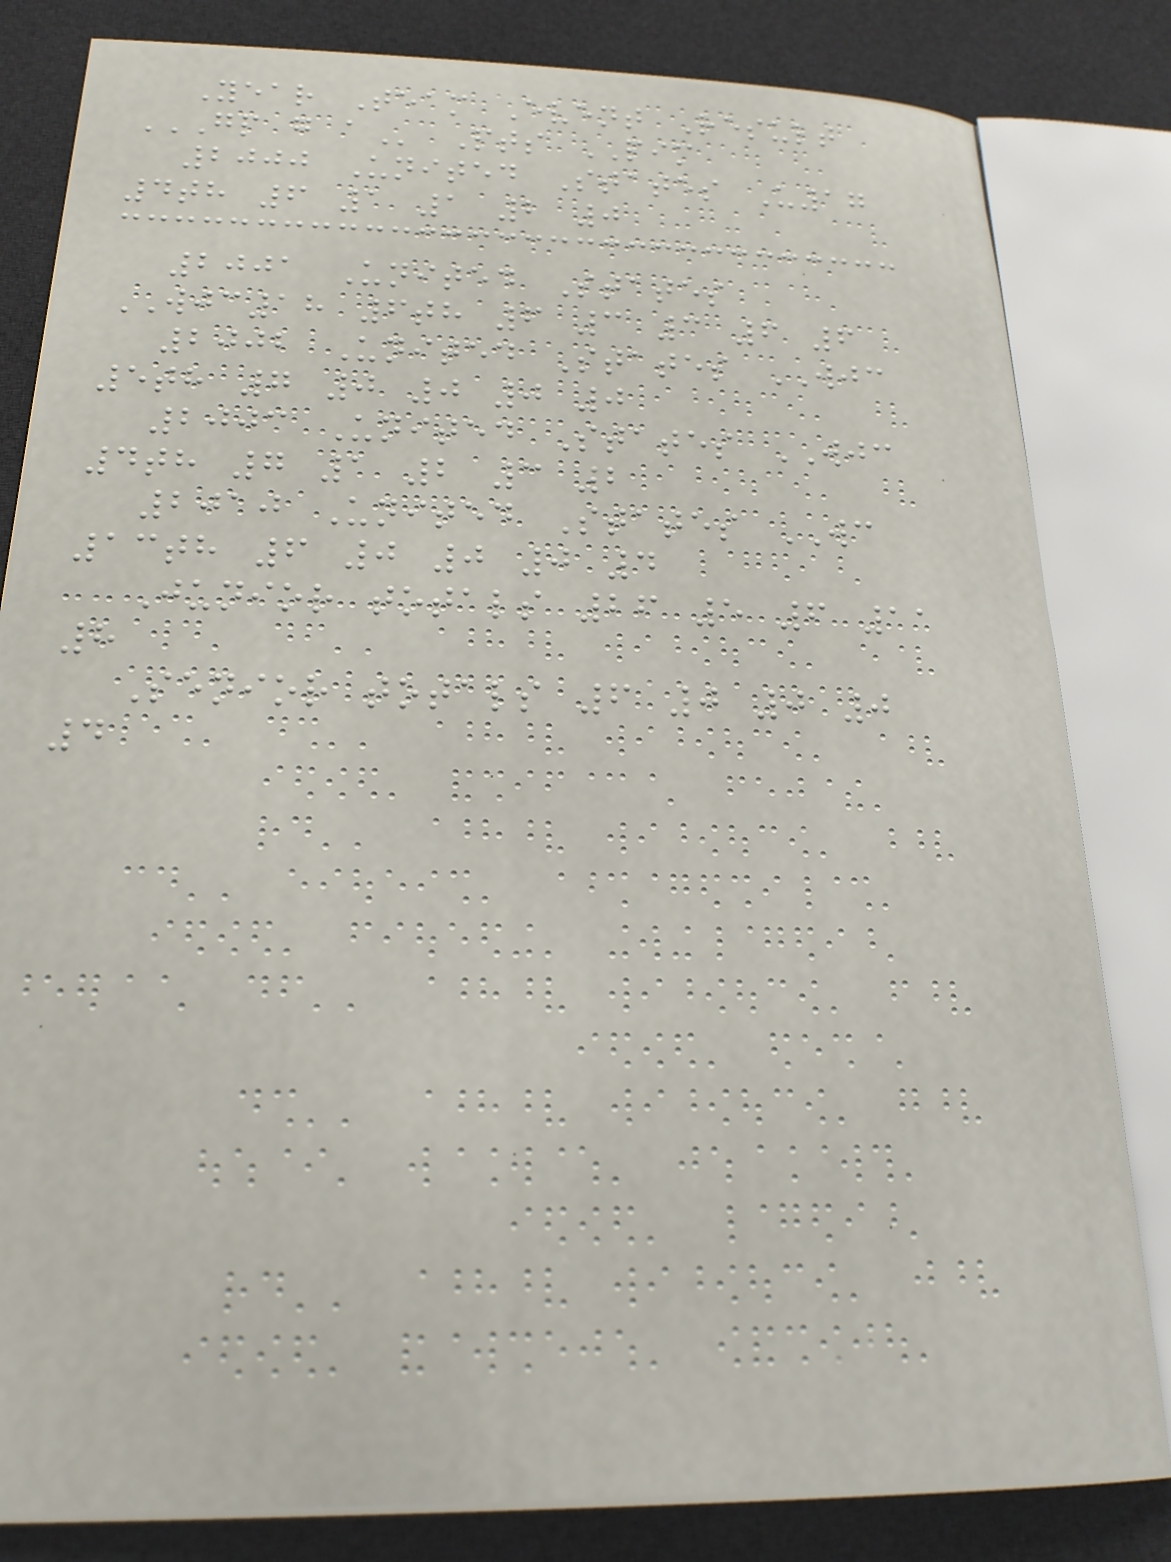Year Team Event Result
GP G A Pts PIM
2000 United States U17
4th 6 1 1 2 0
2001 United States
WJC18 6th 6 3 3 6 6
2002 United States WJC
5th 7 0 0 0 0
2003 United States WJC
4th 7 1 2 3 2
2010 United States WC
13th 6 0 0 0 4
Junior totals 26 5 6 11
8
Senior totals 6 0 0 0
4
